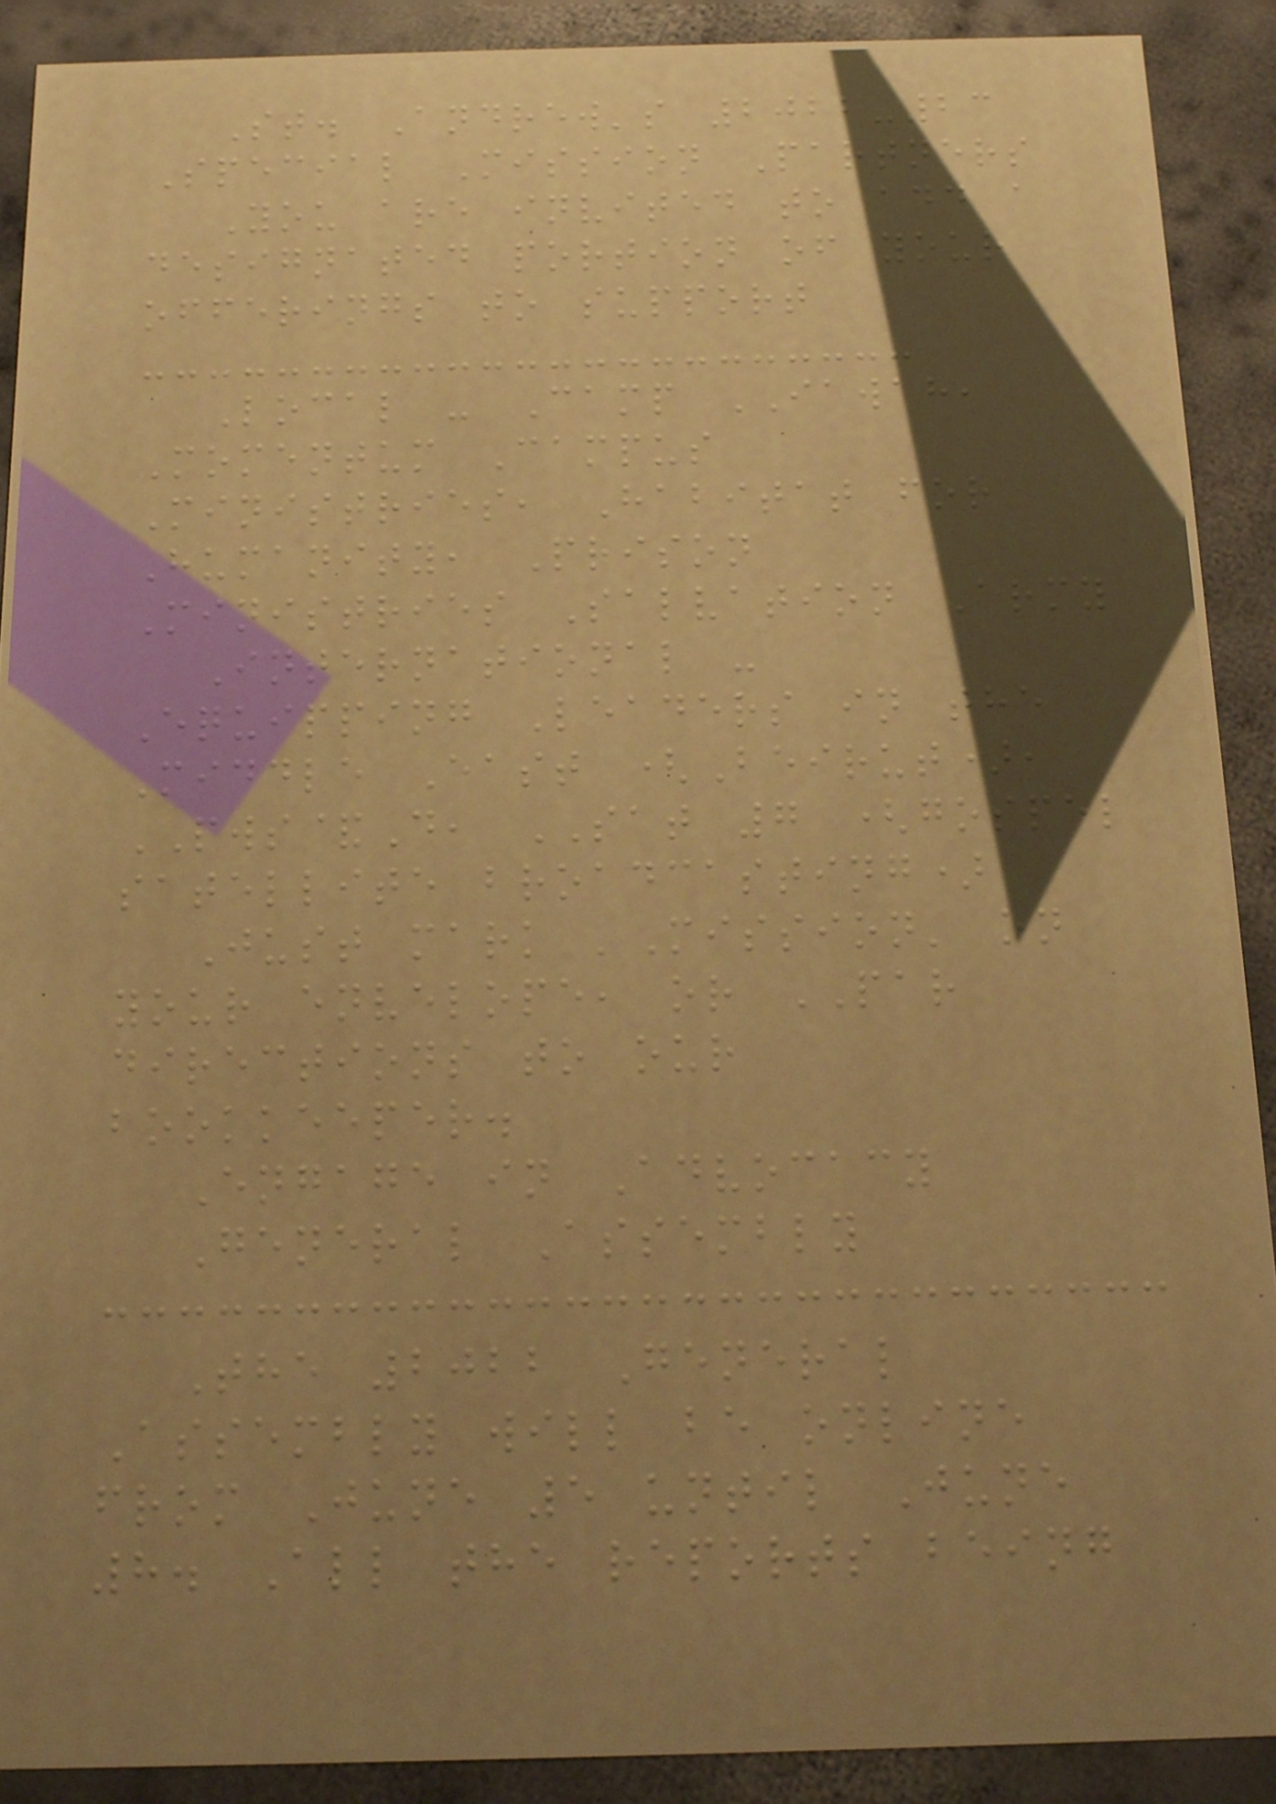St. Andrew's 2022-23
Special Mission Partners
You are invited to add a
designated portion of your
offerings to support
Local - Camp IAWAH,
Momentum Campus
Ministries, Habitat for
Humanity, Prison
Ministries Salvation Army
International -
Equipping Leaders in the
Middle East (Beirut),
PWS&D, SAT 7 (gospel
satellite broadcasting)
Just mark 'Mission' on
your envelope, or PAR
directions to our
bookkeeper.
Engage in Advocacy
General Assembly
The 2022 General
Assembly will be online
from June 5 until June
8. All the reports being
